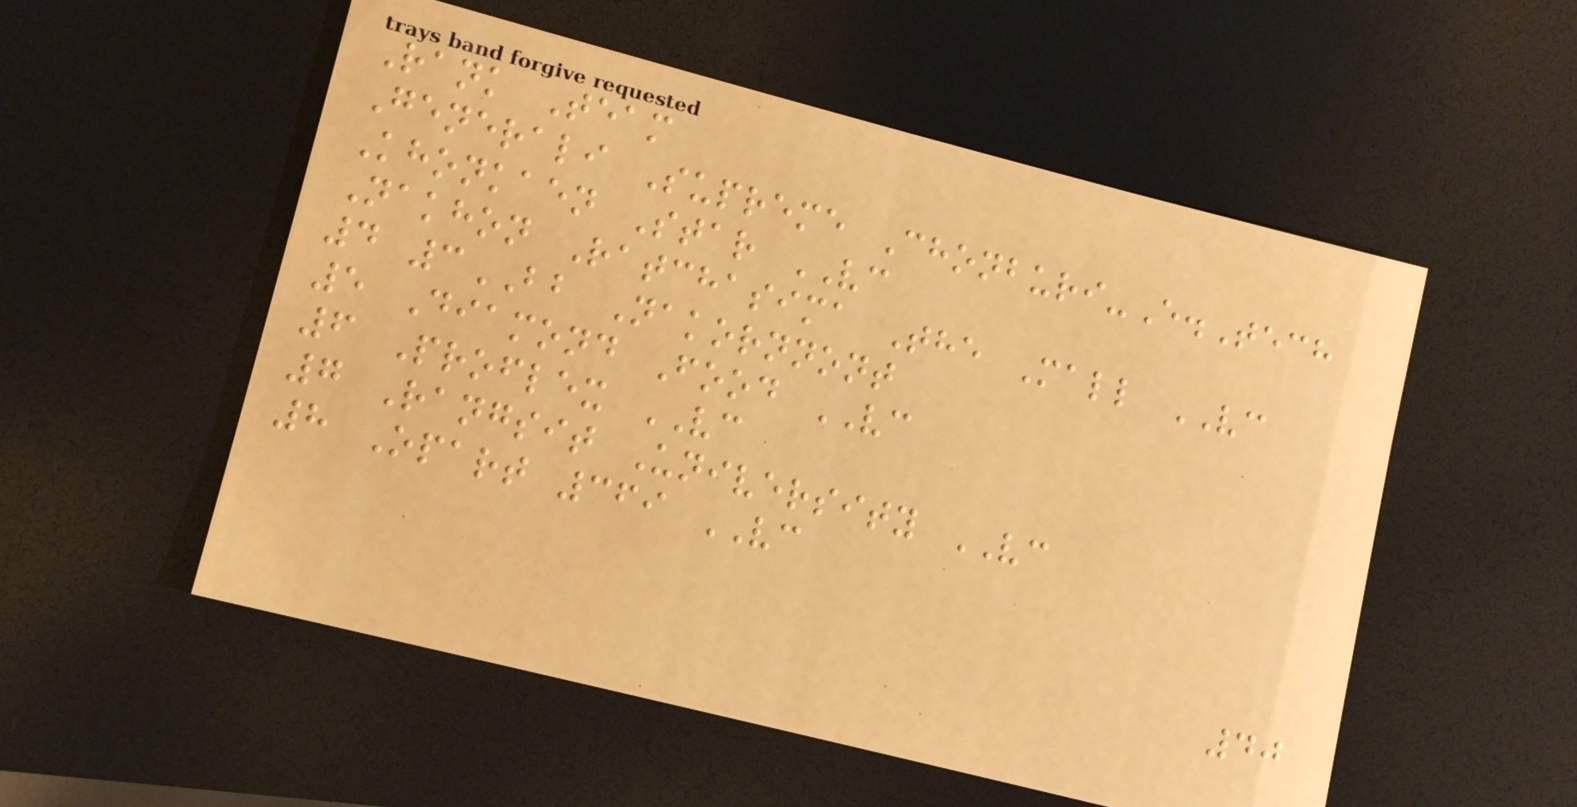Rank Team
Generali Supreme Chonburi-E.Tech
Khonkaen Star VC
Nakhon Ratchasima The Mall VC
4 3BB Nakornnont
5 Diamond Food VC
6 Proflex VC
7 Rangsit University VC
8 Opart 369 VC
40
